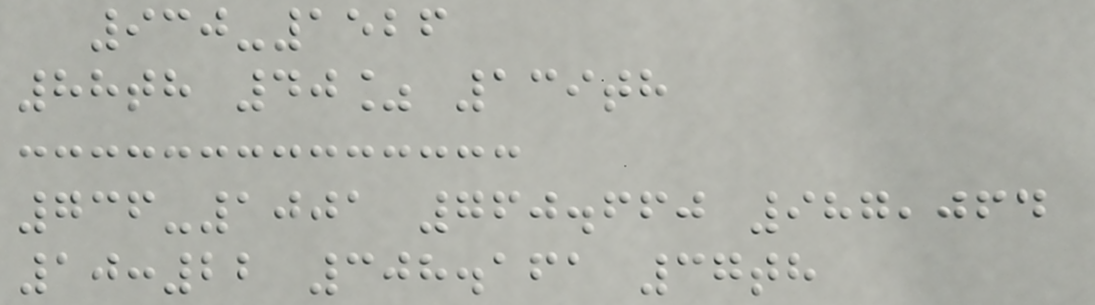930-1526
88th 40% 139th
736-1001 760.660 987,064
10:22 308.161 37th
